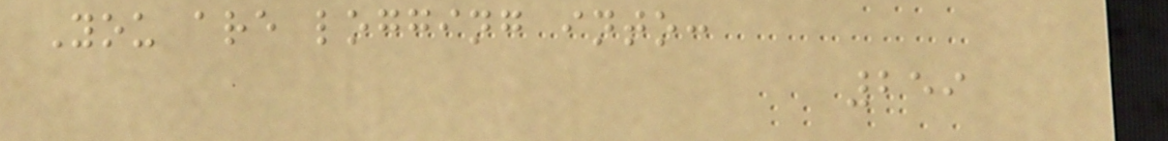You are logging into:
259
